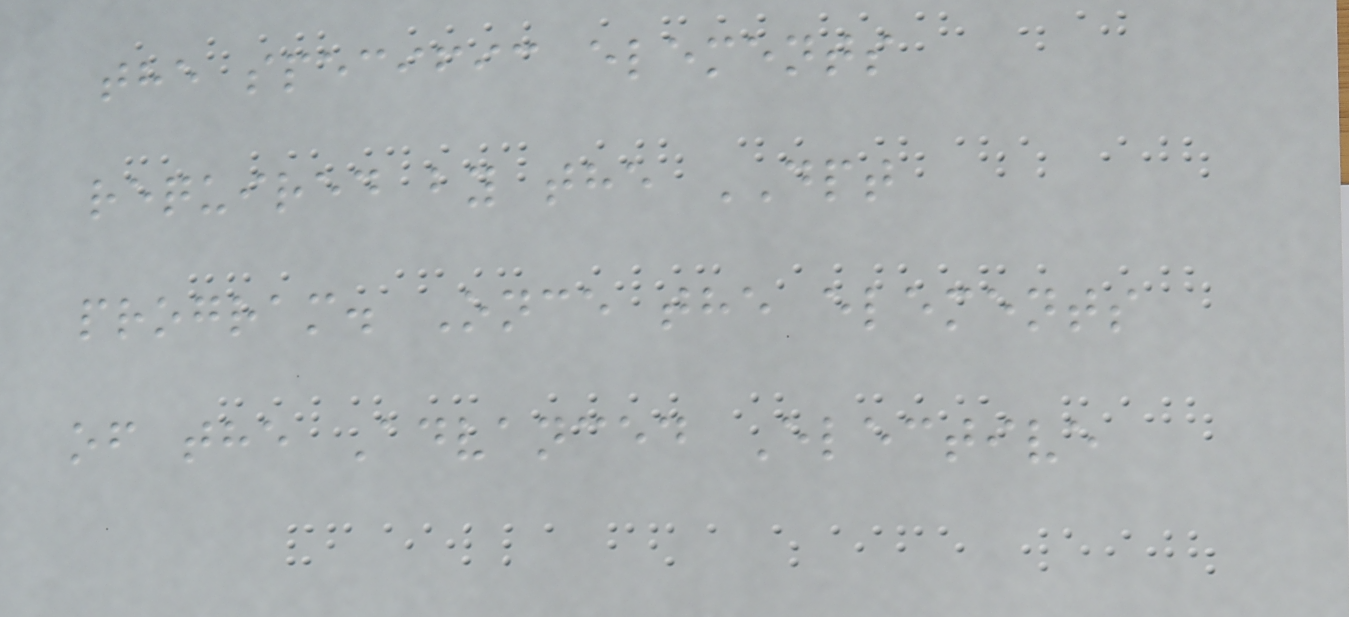the specific elements
required by the DPT
program. Once the elements
of the Advanced Elective
